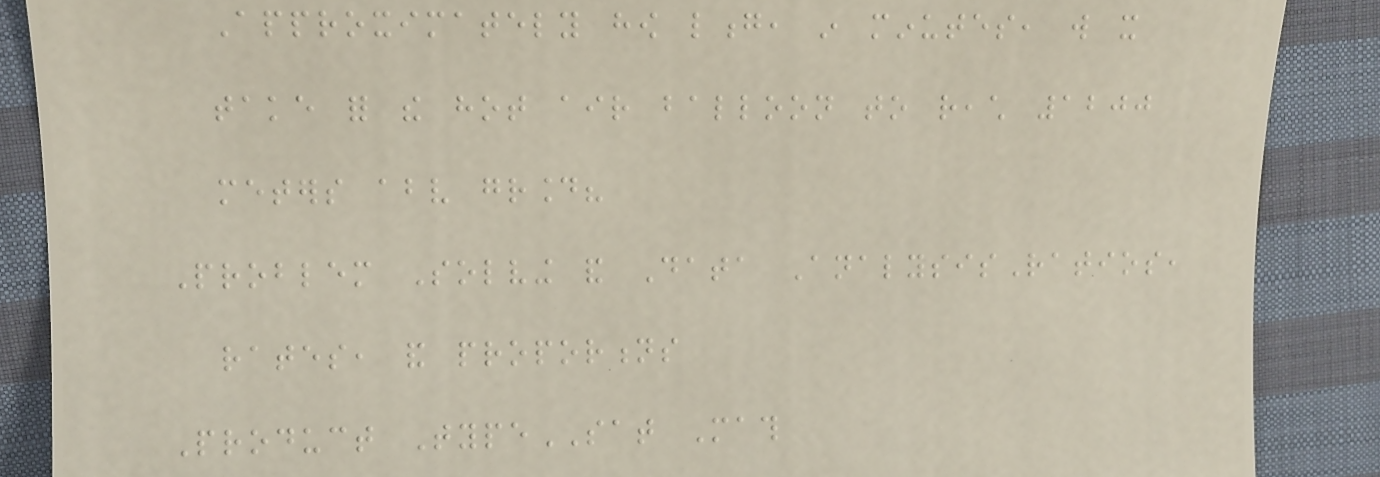Approximately how long, in minutes, will it
take for the hot air balloon to reach 1200
meters above ground?
Problem Solving and Data AnalysisRatios,
rates, and proportions
Product TypeSAT Math
